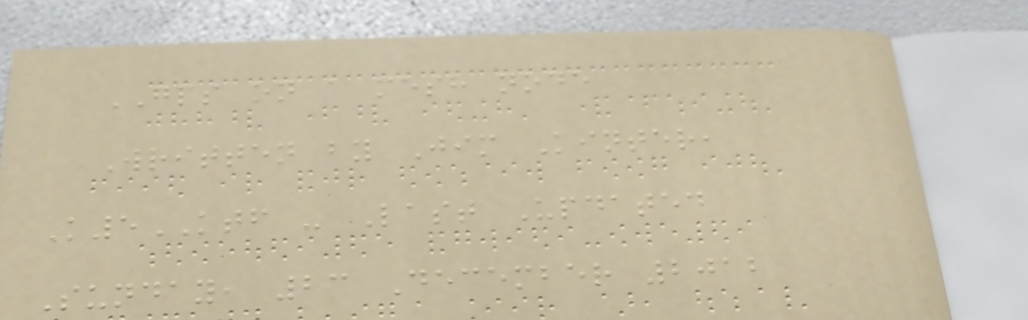GPS on a mesh node
Written by Jim Kinter,
K5KTF - Last Updated
Sunday, 23 December 2012
